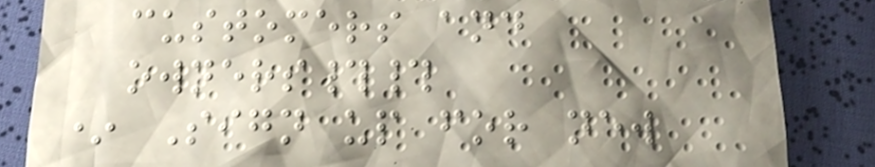customers and
owners##
* Sign up for new
